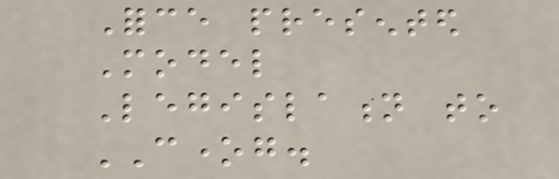Force presented
Model
Legislation to
CONEG.
